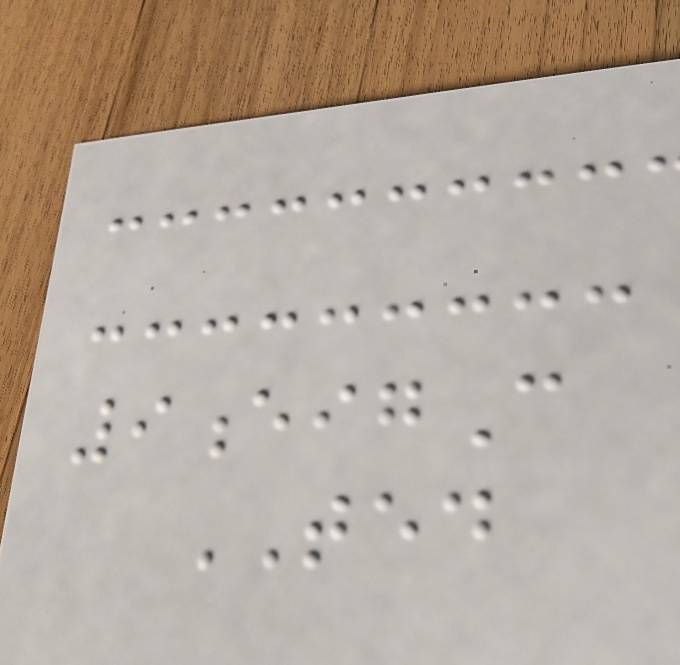9eigC
TED
